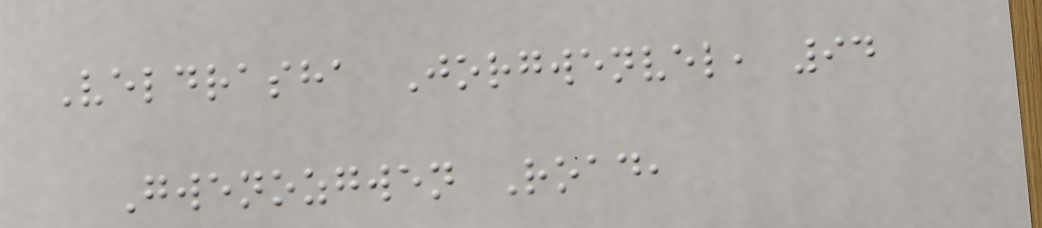Veldrasha Jorgwenvel, 94
Gwenozgwen Road,
